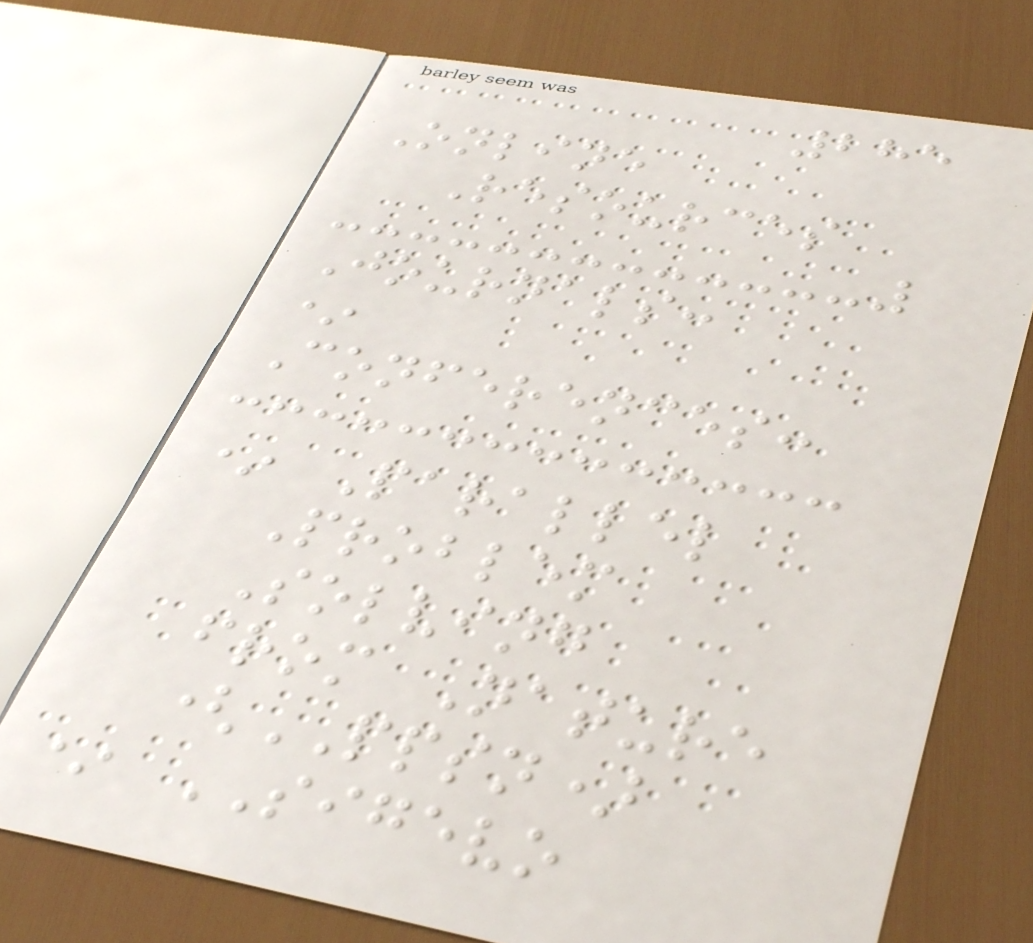285
Online
Resources
Journals:
*
Conferences:
* Parallel
Problem
Solving
from Nature
(PPSN)
* SIGEVO
